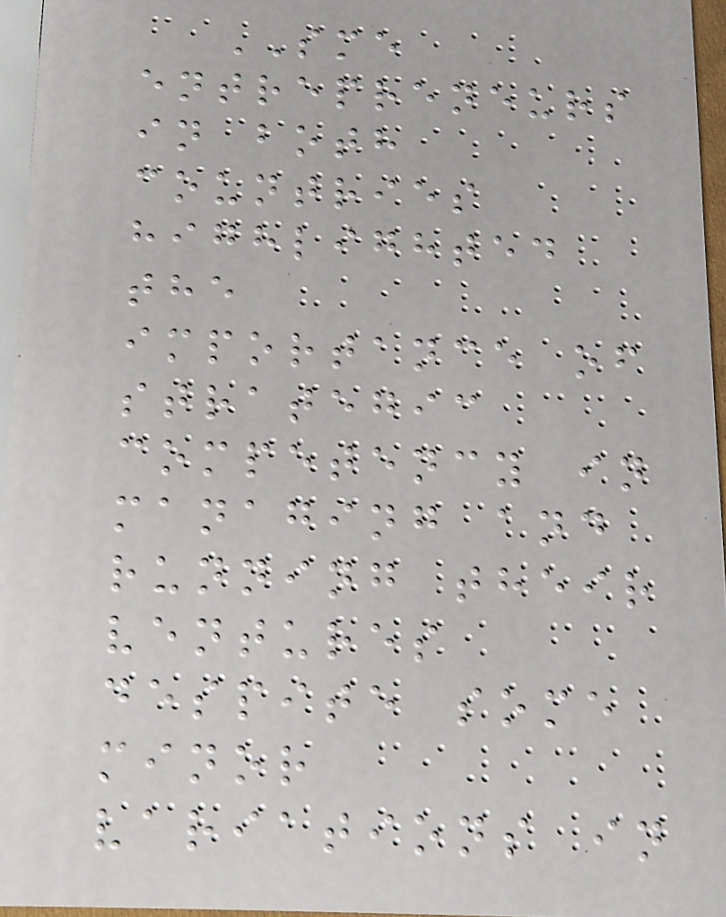SME
entrepreneurs
in both
countries
highlighted
the
importance of
strategic
competency in
managing and
running their
ventures
despite some
minor
variations in
